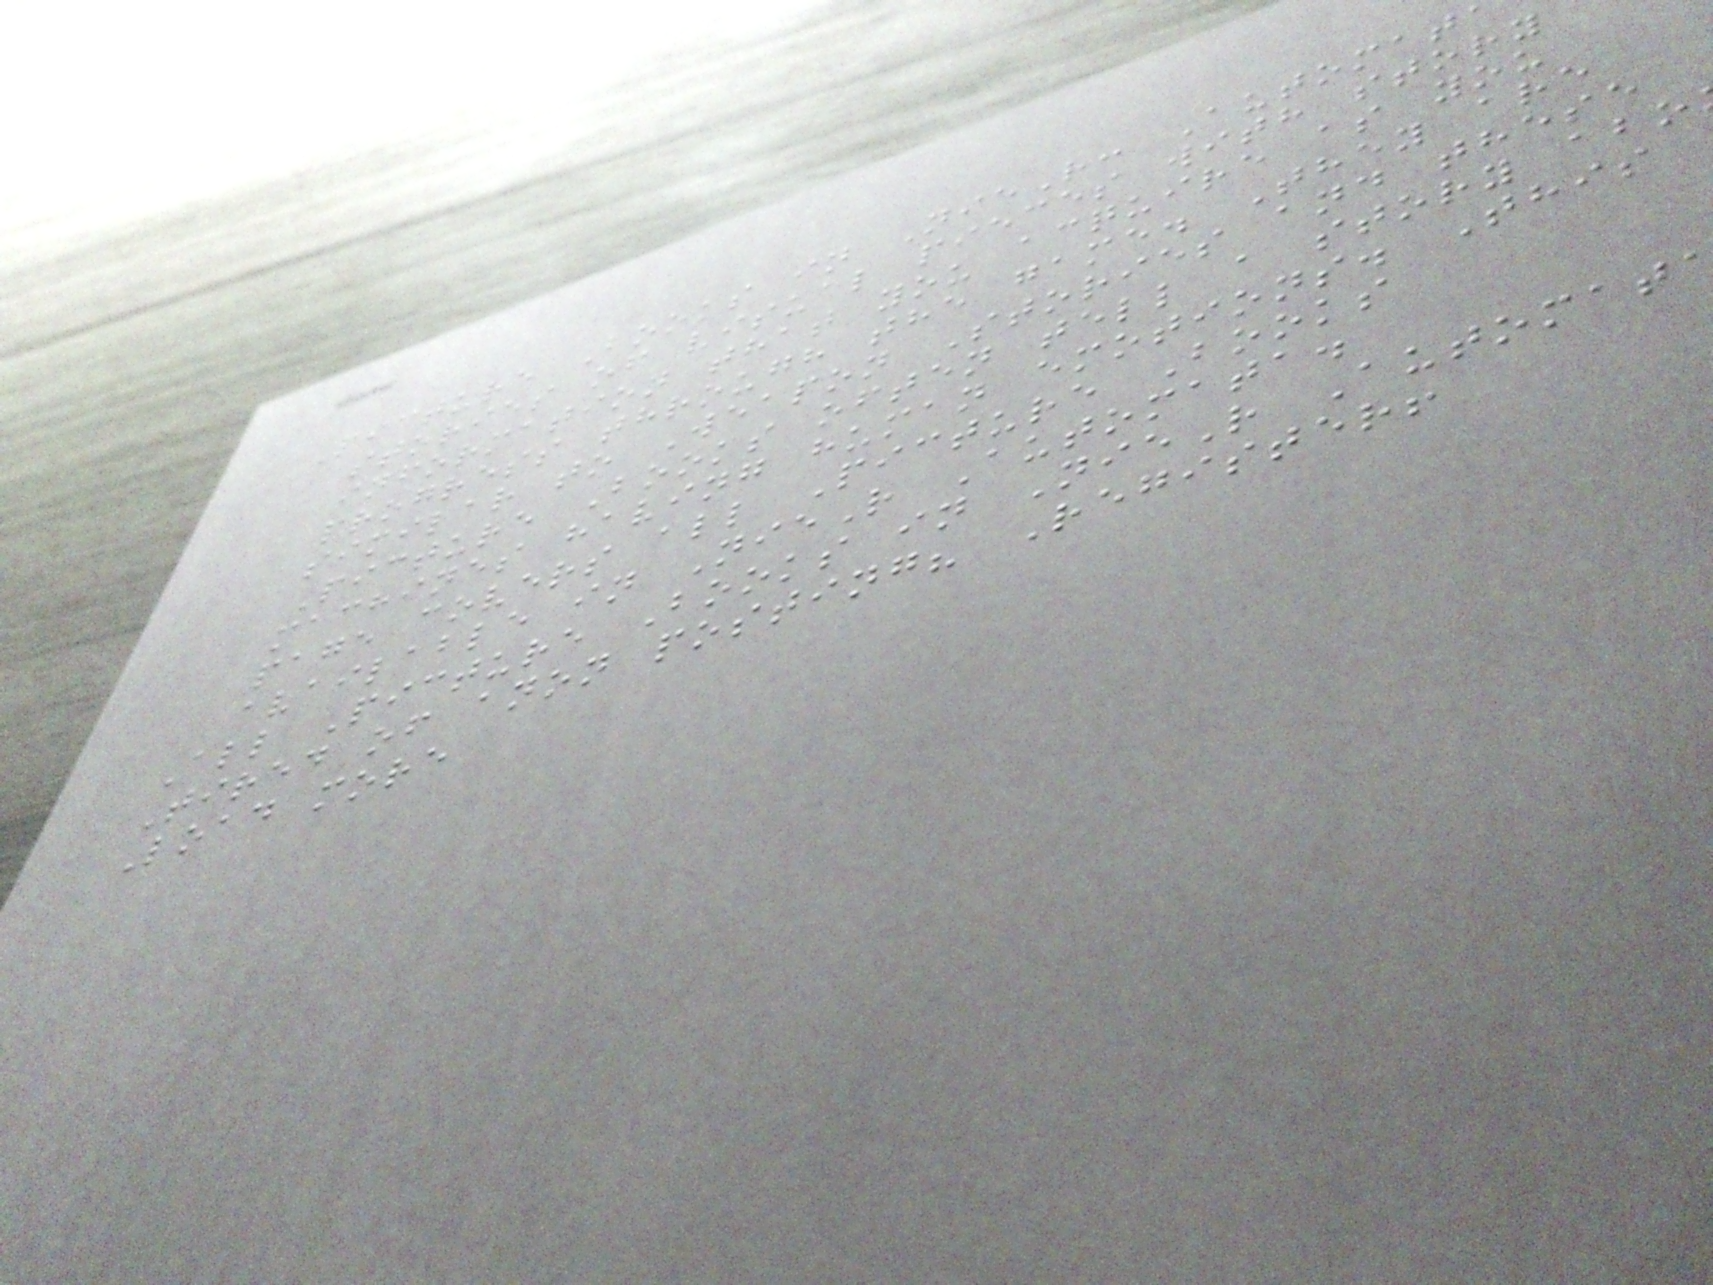Picture Books in NieR: Automat
stories of visual pieces with story
information that you acquire as you
progress through the game. They are
similar to Weapon Stories and these
Picture Books often tell a story abo
machines having human emotions. This
page covers all Picture Books
available in NieR Automata.
All Picture Books in NieR Automat
Tired of anon posting? Register!
Load more
